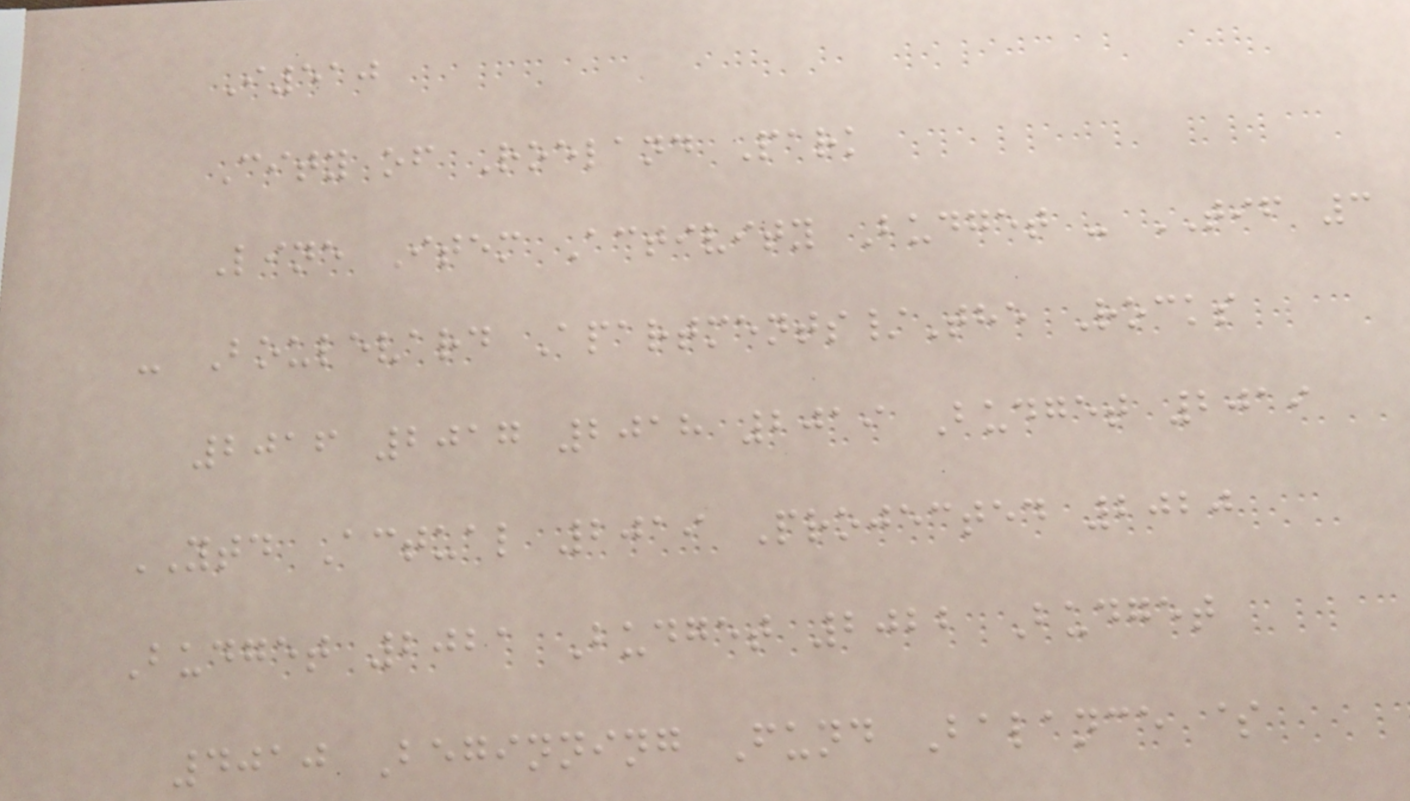I510
City of Roeland Park
Line Item Activity Budget - TIF 3
- Boulevard Apartments/The Rocks
2016 2017 2018 2019 Budget 2019
YTD Actual 2019 Projected 2020
Budget 2021 Budget 2022 Budget
4010 Beginning Fund Balance $
